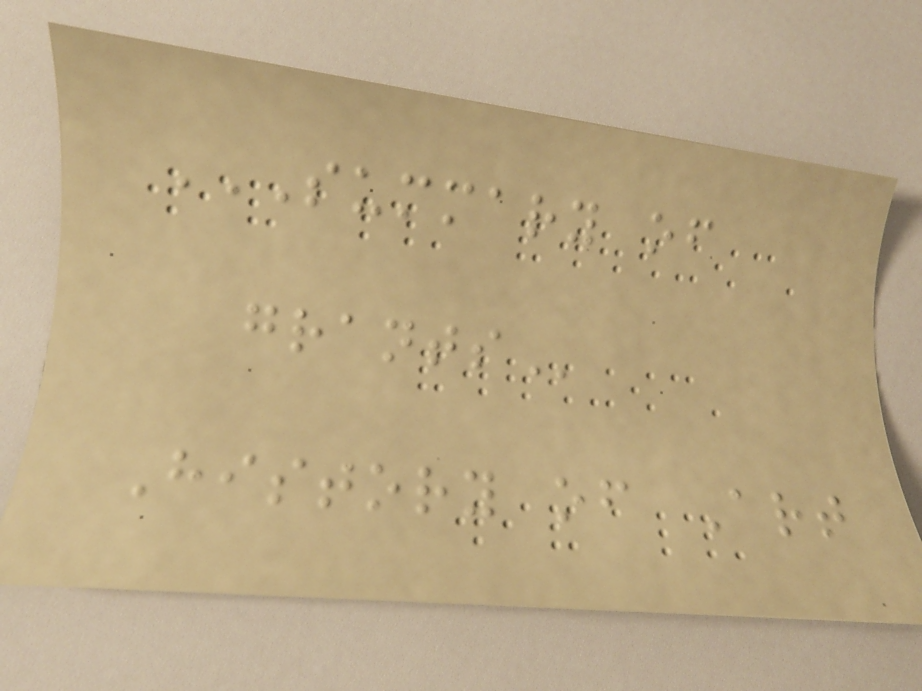SUMMARY OF
GRANTS
History of Art
